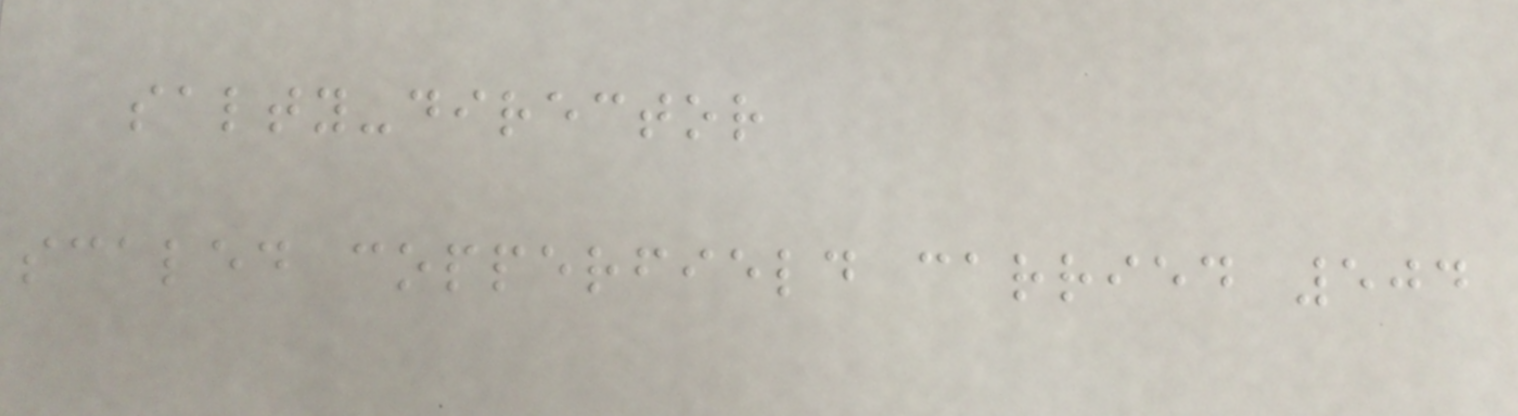salty-director
scaled copperfield carried 504
